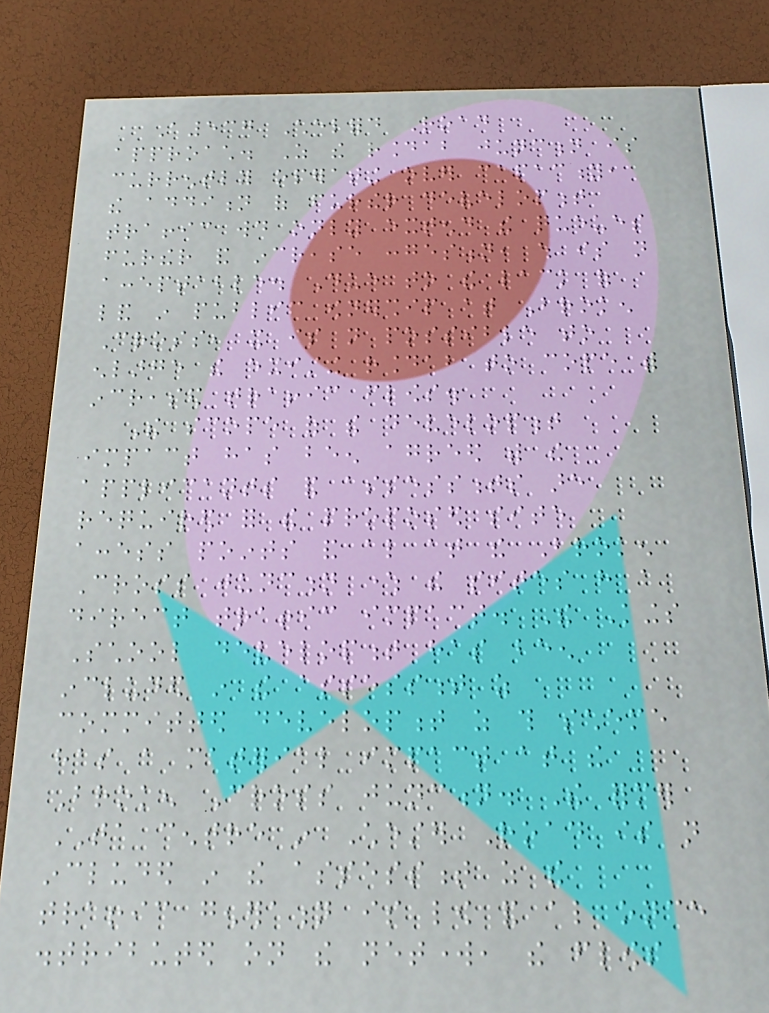A537 Chelford Road
approach. As the roundabout junction is
currently operating over capacity,
the addition of further development
traffic would only extend the queues
further and increase congestion, which is not
acceptable. Due to the lack of
land in public ownership at Broken
Cross, it is not possible to
enlarge the existing roundabout to cope with
increased traffic flows.
The scope of the development
impact has been agreed with the
applicants and assessments are
required for the proposed site
access points and also at the Broken
Cross junction where the sites have a
direct traffic impact. The Kings
School development has been
included in the assessment as
committed development as this scheme
has a material impact at the
Broken Cross junction. The former
TA centre in Chester Road is not
included in the assessment as the
traffic generation is low and also once
distributed on the network, the flows
